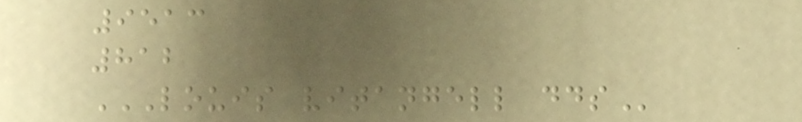9513
812
LOUIS VITANGELL DDS
